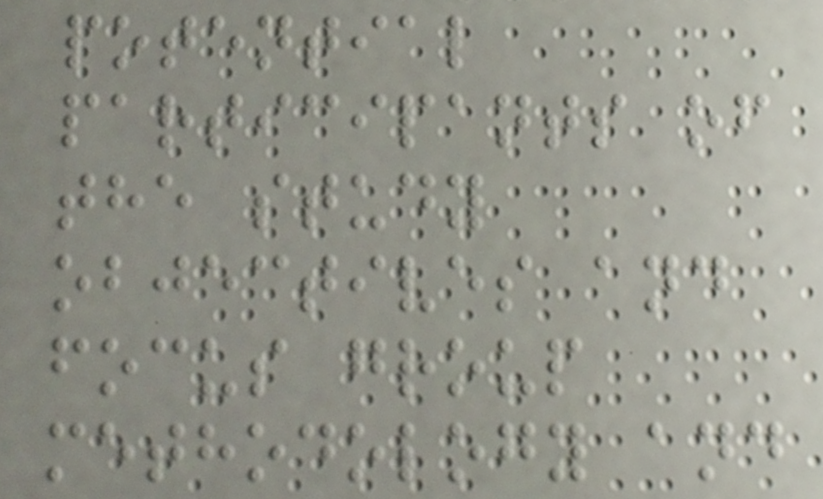potential
participants of
the study
objectives and
focus group
methodology and
